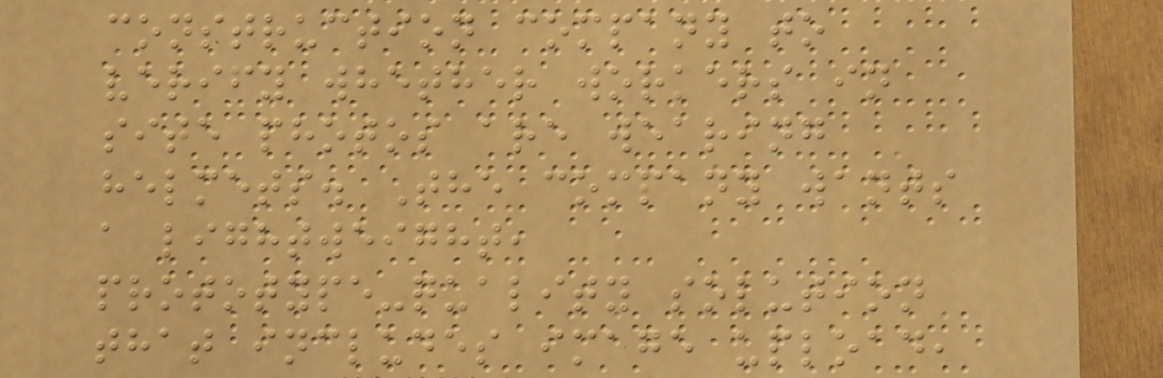construction company to
verify whether workers in
site photos are wearing
helmets. The company wants
a lightweight,
prototype-quality solution
that includes image upload,
